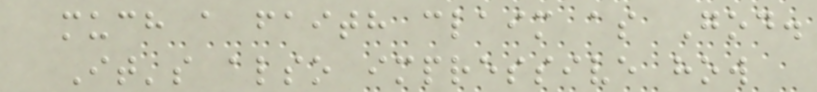much a faith claim as God.
It's also impressive how
